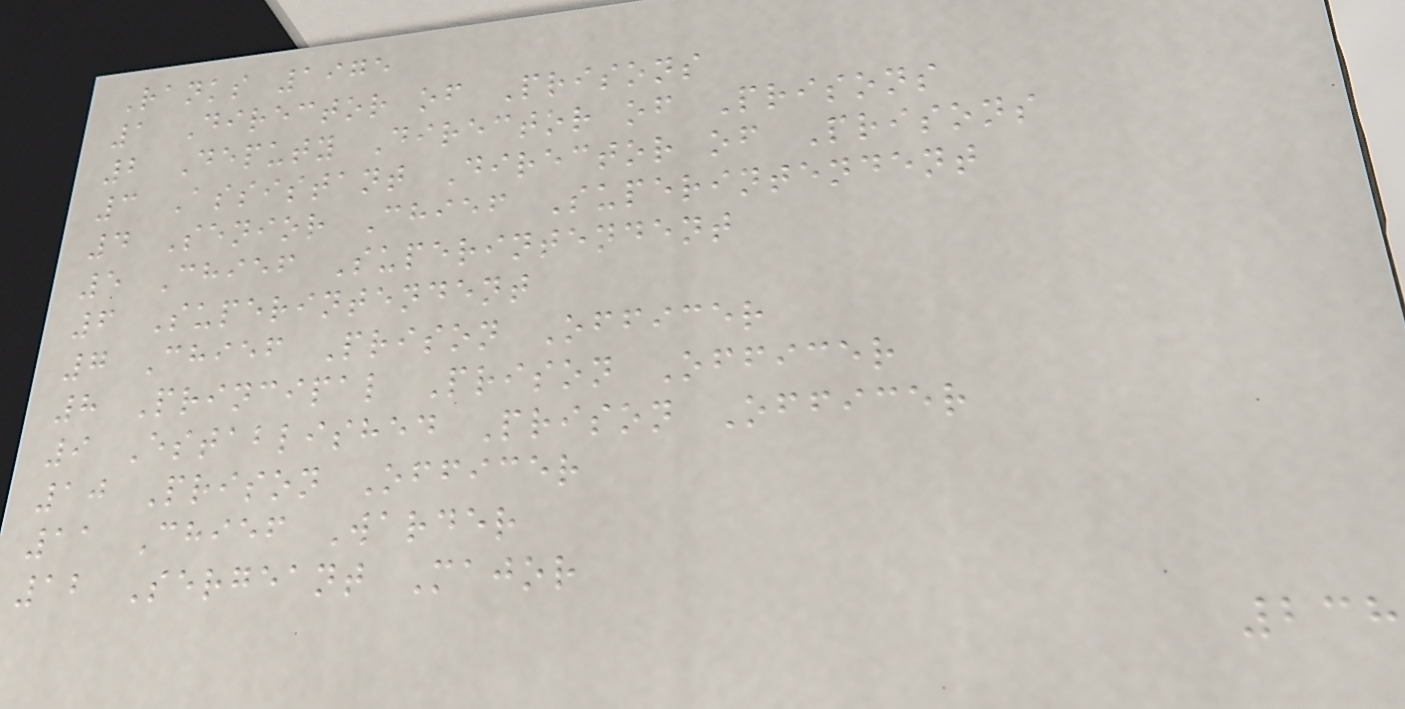Ranks 1975
1 Director of Prisons
2 Deputy Director of Prisons
3 Assistant Director of Prisons
4 Senior Chief Superintendent
5 Chief Superintendent
6 Superintendent
7 Chief Prison Officer
8 Principal Prison Officer
9 Established Prison Officer
10 Prison Officer
11 Chief Warder
12 Sergeant Major
238
